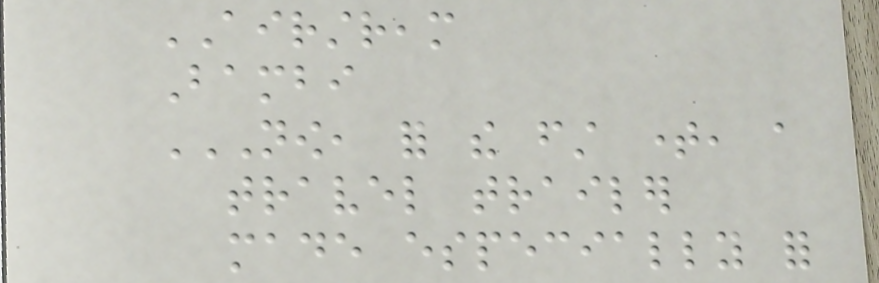AIRSTREAM
Bambi
NOW, FOR THE FIRST TIME, A
TRAVEL TRAILER
MADE ESPECIALLY FOR
